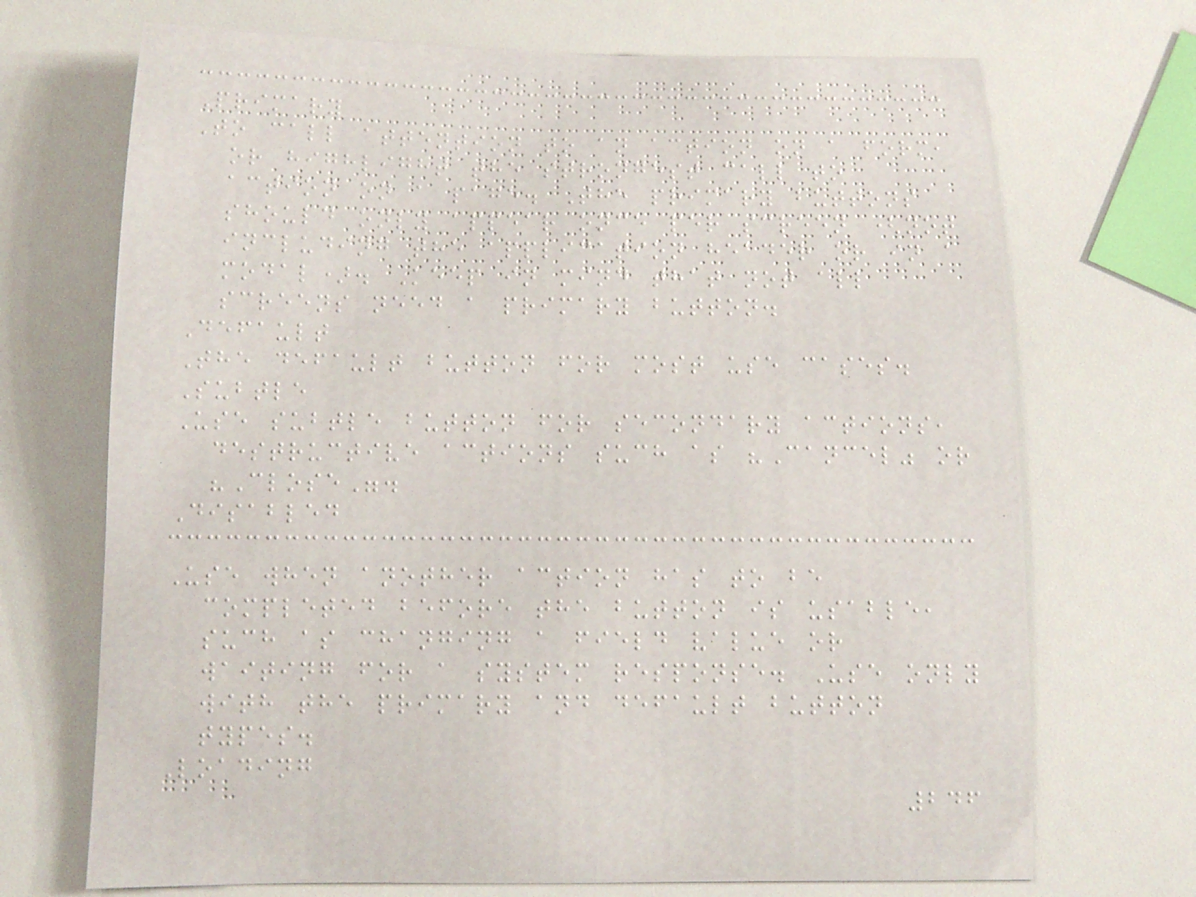Primary
To call attention to an action on a form,
or highlight the strongest call to
action on a page. The primary buttons
should only appear once per screen (not
including the application header or in a
modal). Keep in mind that not all
screens need a primary button.
Default
The default button for most use cases.
Subtle
Use subtle button for secondary actions,
destructive actions such as "Cancel" or
"Close".
Disabled
Use when another action has to be
completed before the button is usable,
such as changing a field value or
waiting for a system response. Use only
with the primary and default button
types.
Loading
246
